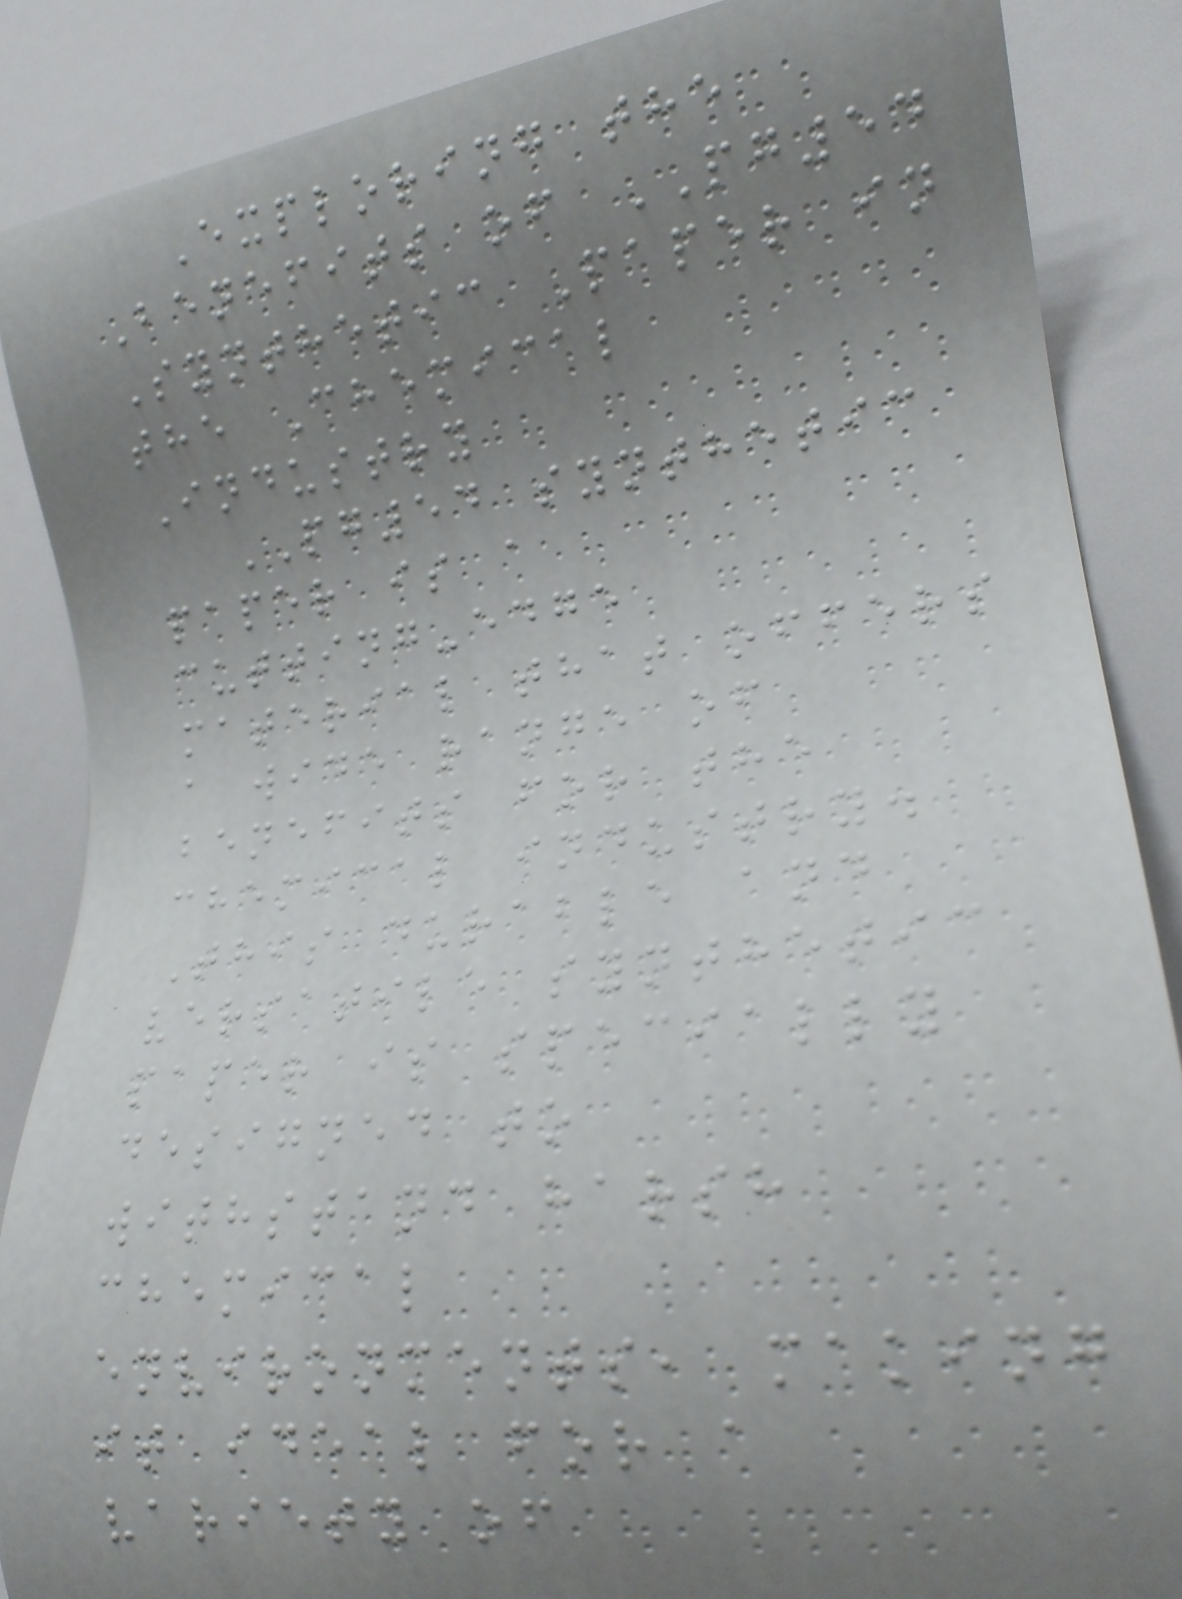Exploring the
Benefits of PG54
Synthetic Paper in
the Chemical
Industry
PG54 synthetic
paper is a
cutting-edge
material that offers
a wide range of
benefits for the
chemical industry.
This durable and
versatile synthetic
paper is specially
designed to
withstand harsh
chemical
environments, making
it ideal for a
variety of
